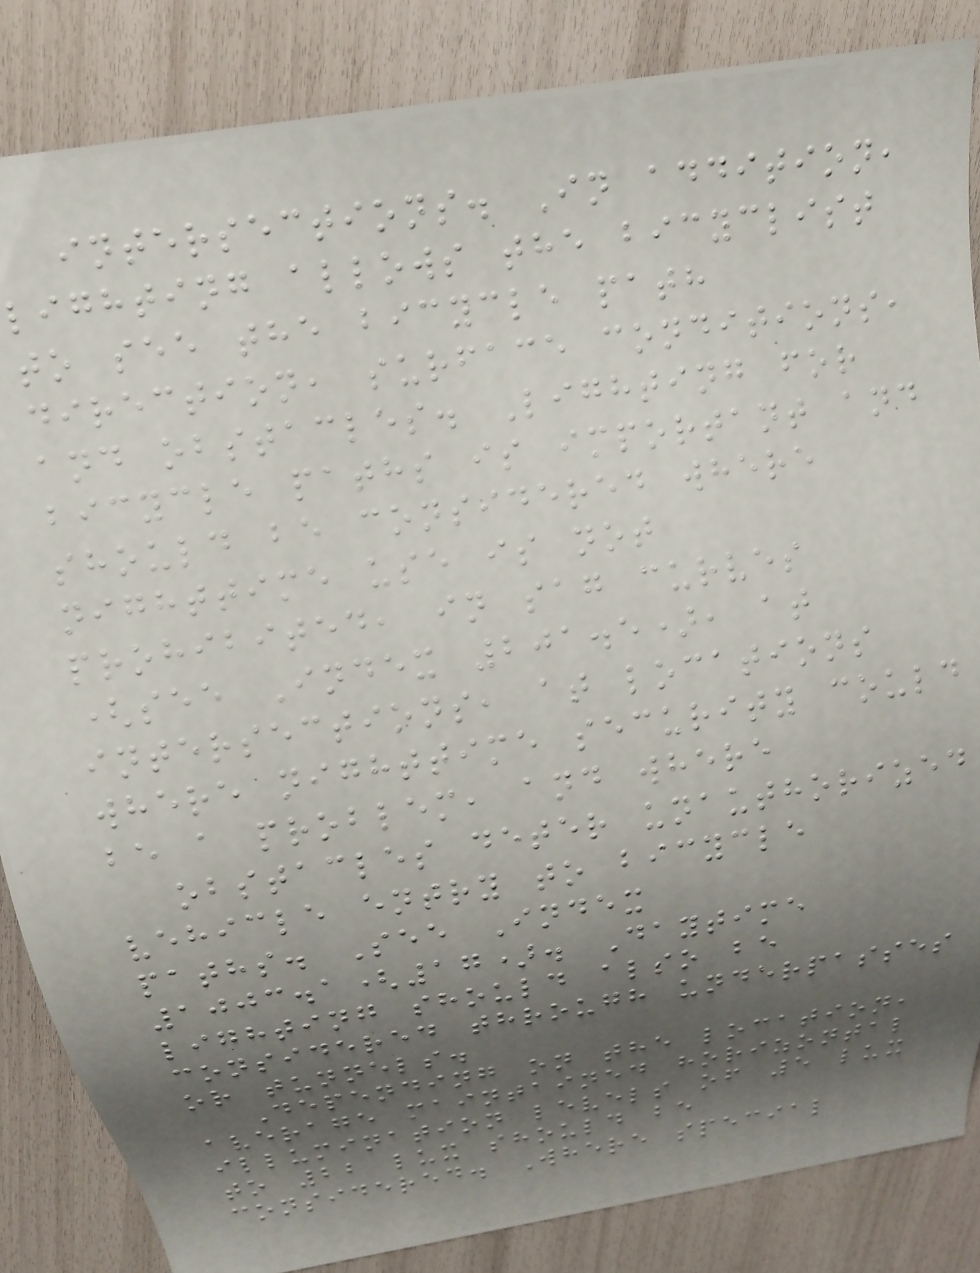intersections. In addition,
lighting allows the bicyclist
to see the bicycle path
direction, surface conditions,
and obstacles. Lighting for
bicycle paths is important and
should be considered where
nighttime use is not
prohibited, in sag curves
(see Index 201.5), at
intersections, at locations
where nighttime security could
be a problem, and where
obstacles deter unauthorized
vehicle entry to bicycle
paths. See Index
1003.1(17). Daytime
lighting should also be
considered through underpasses
or tunnels.
Depending on the location,
average maintained horizontal
illumination levels of 5 lux
to 22 lux should be
considered. Where special
